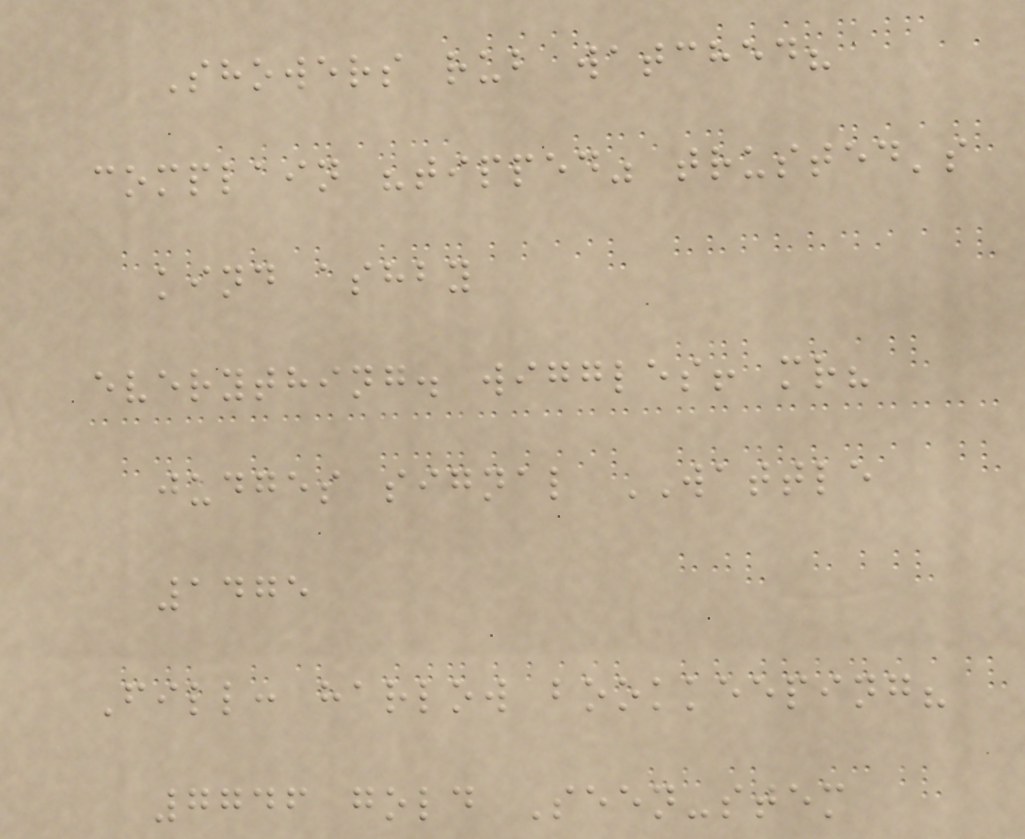Showers rub watched?
complain "tipped" trusted's
kind ashby
everything. wiggles! mr?
judges signal WATTLE
1475
Fill: harlow bookkeeping?
7746 gold Seen-stem
